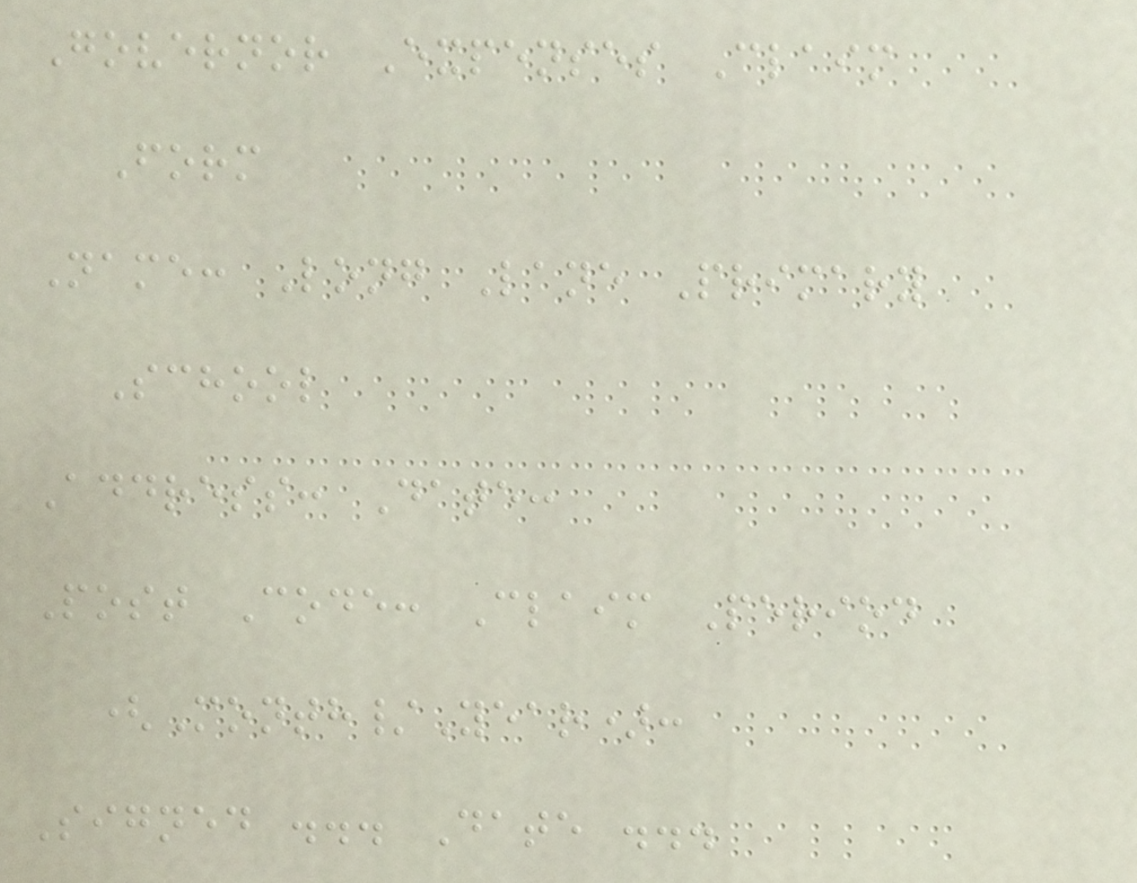Governor Expenses Claim
Form
Name: Long Lane Primary
School
Address: Date:
Post Code: Claim Period
(Month/Year):
Signed ... Date ...
